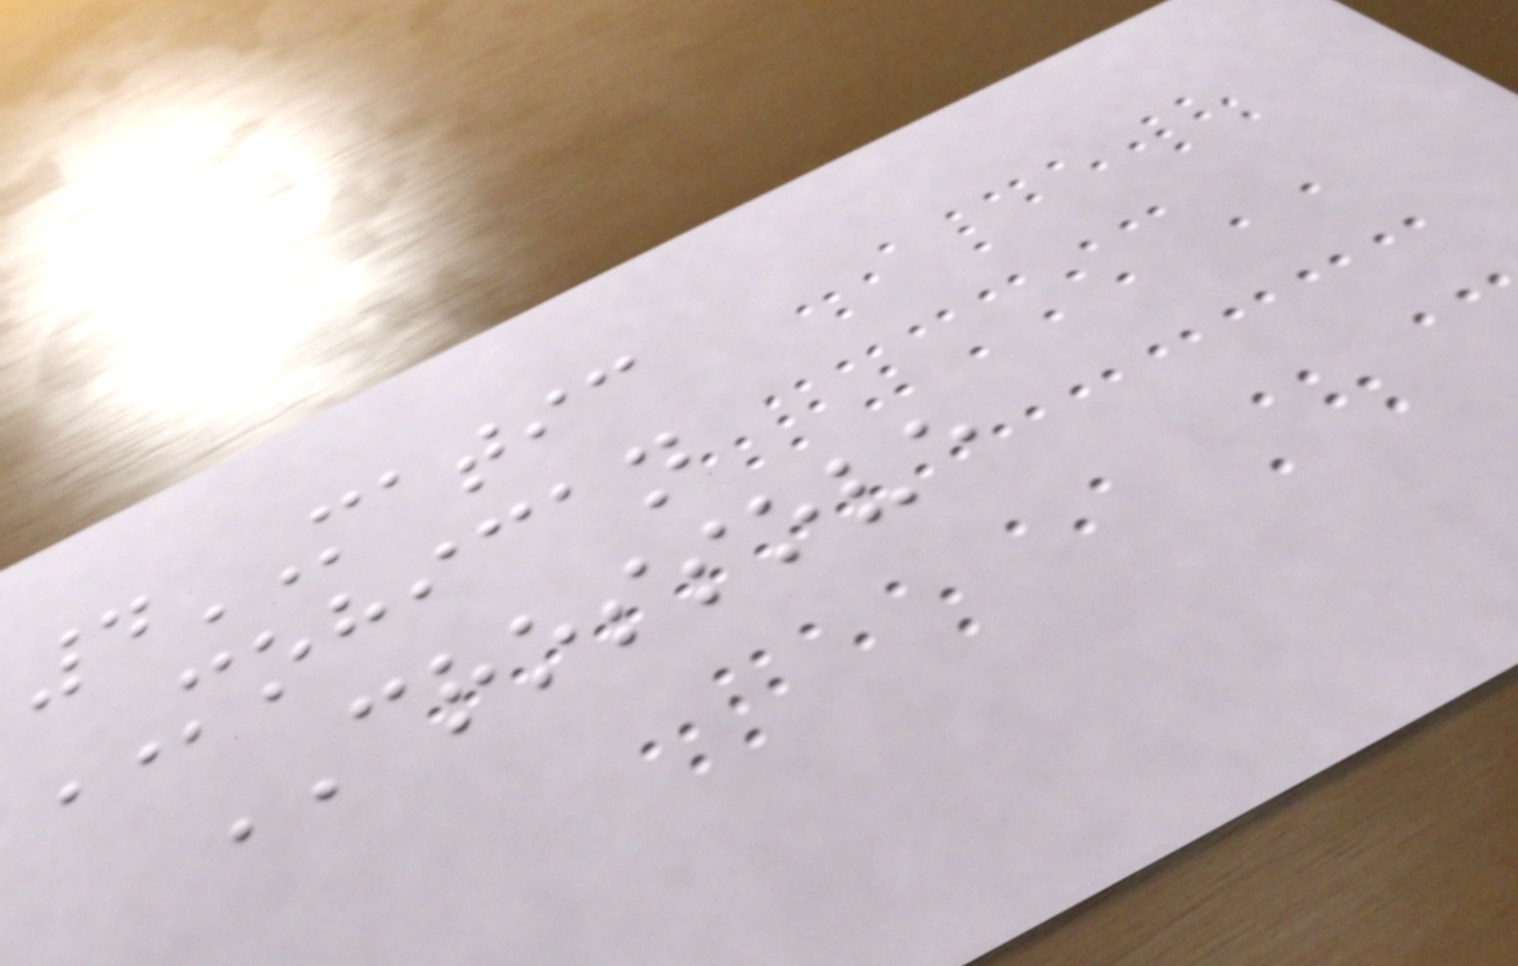4MATIC
MOHICAN
CROSSOVE
